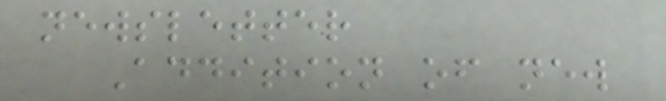newsletter
Addition of new
